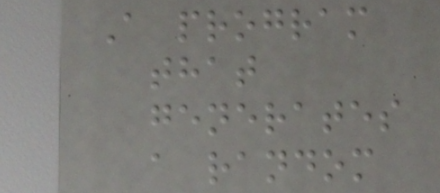A program
that
generates
a random
